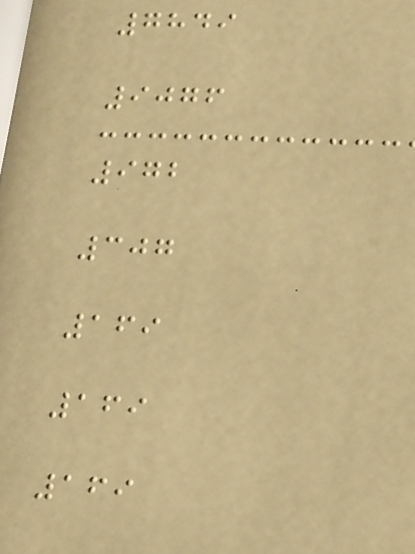7849
9076
972
307
169
169
169
